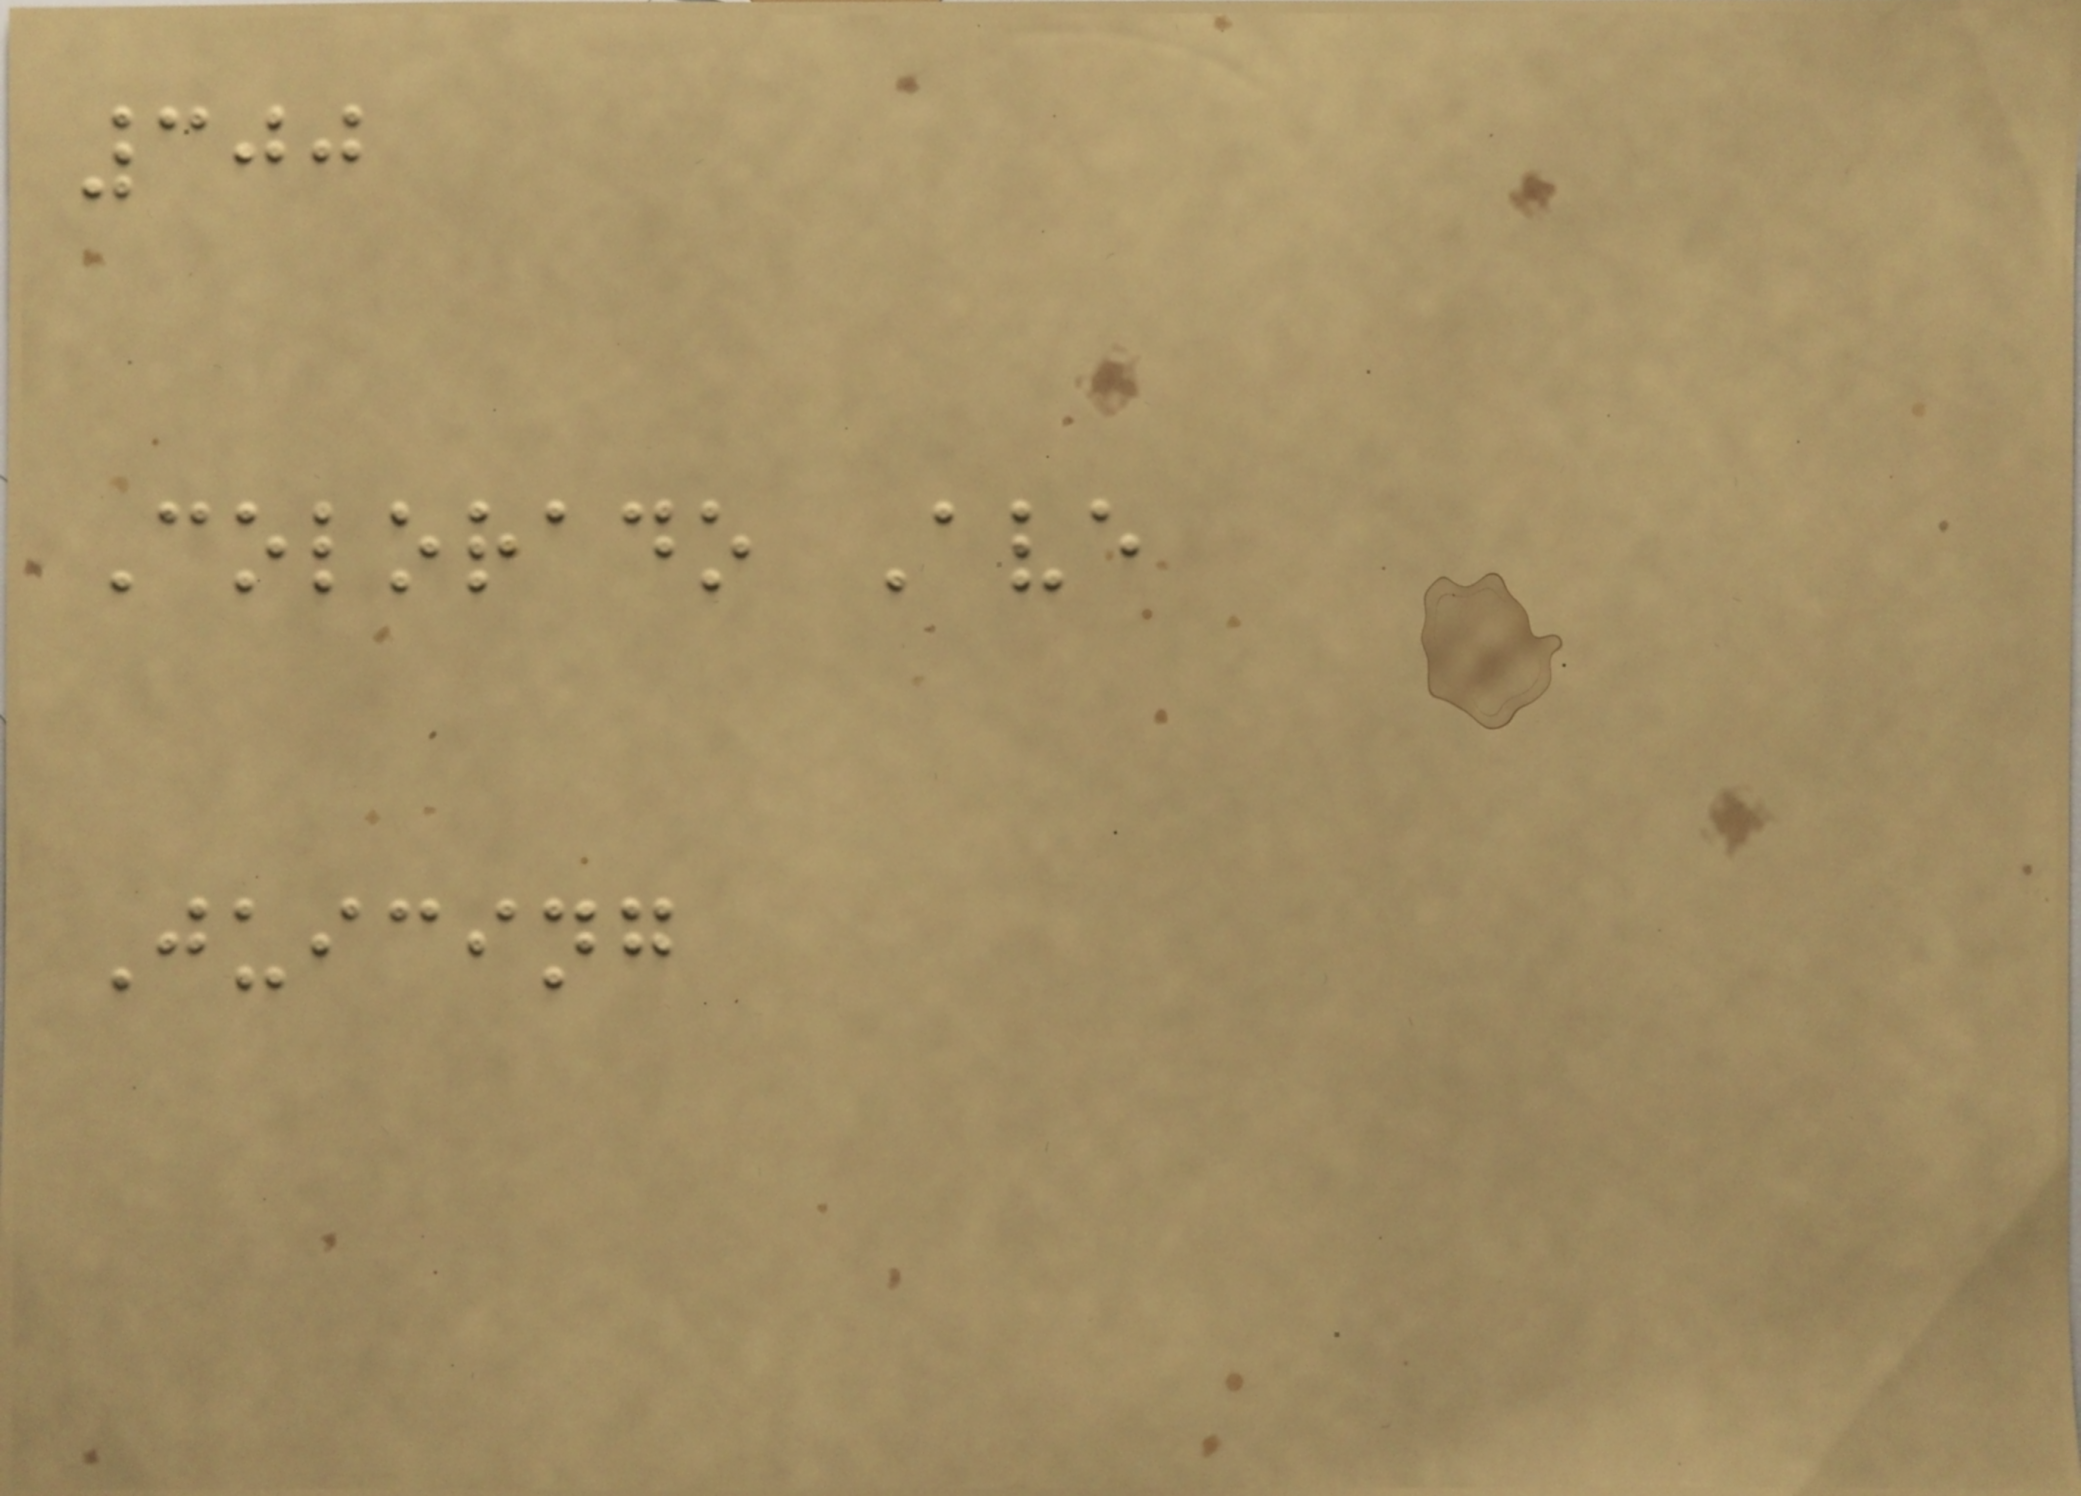300
Colorado Ave
Juicing
